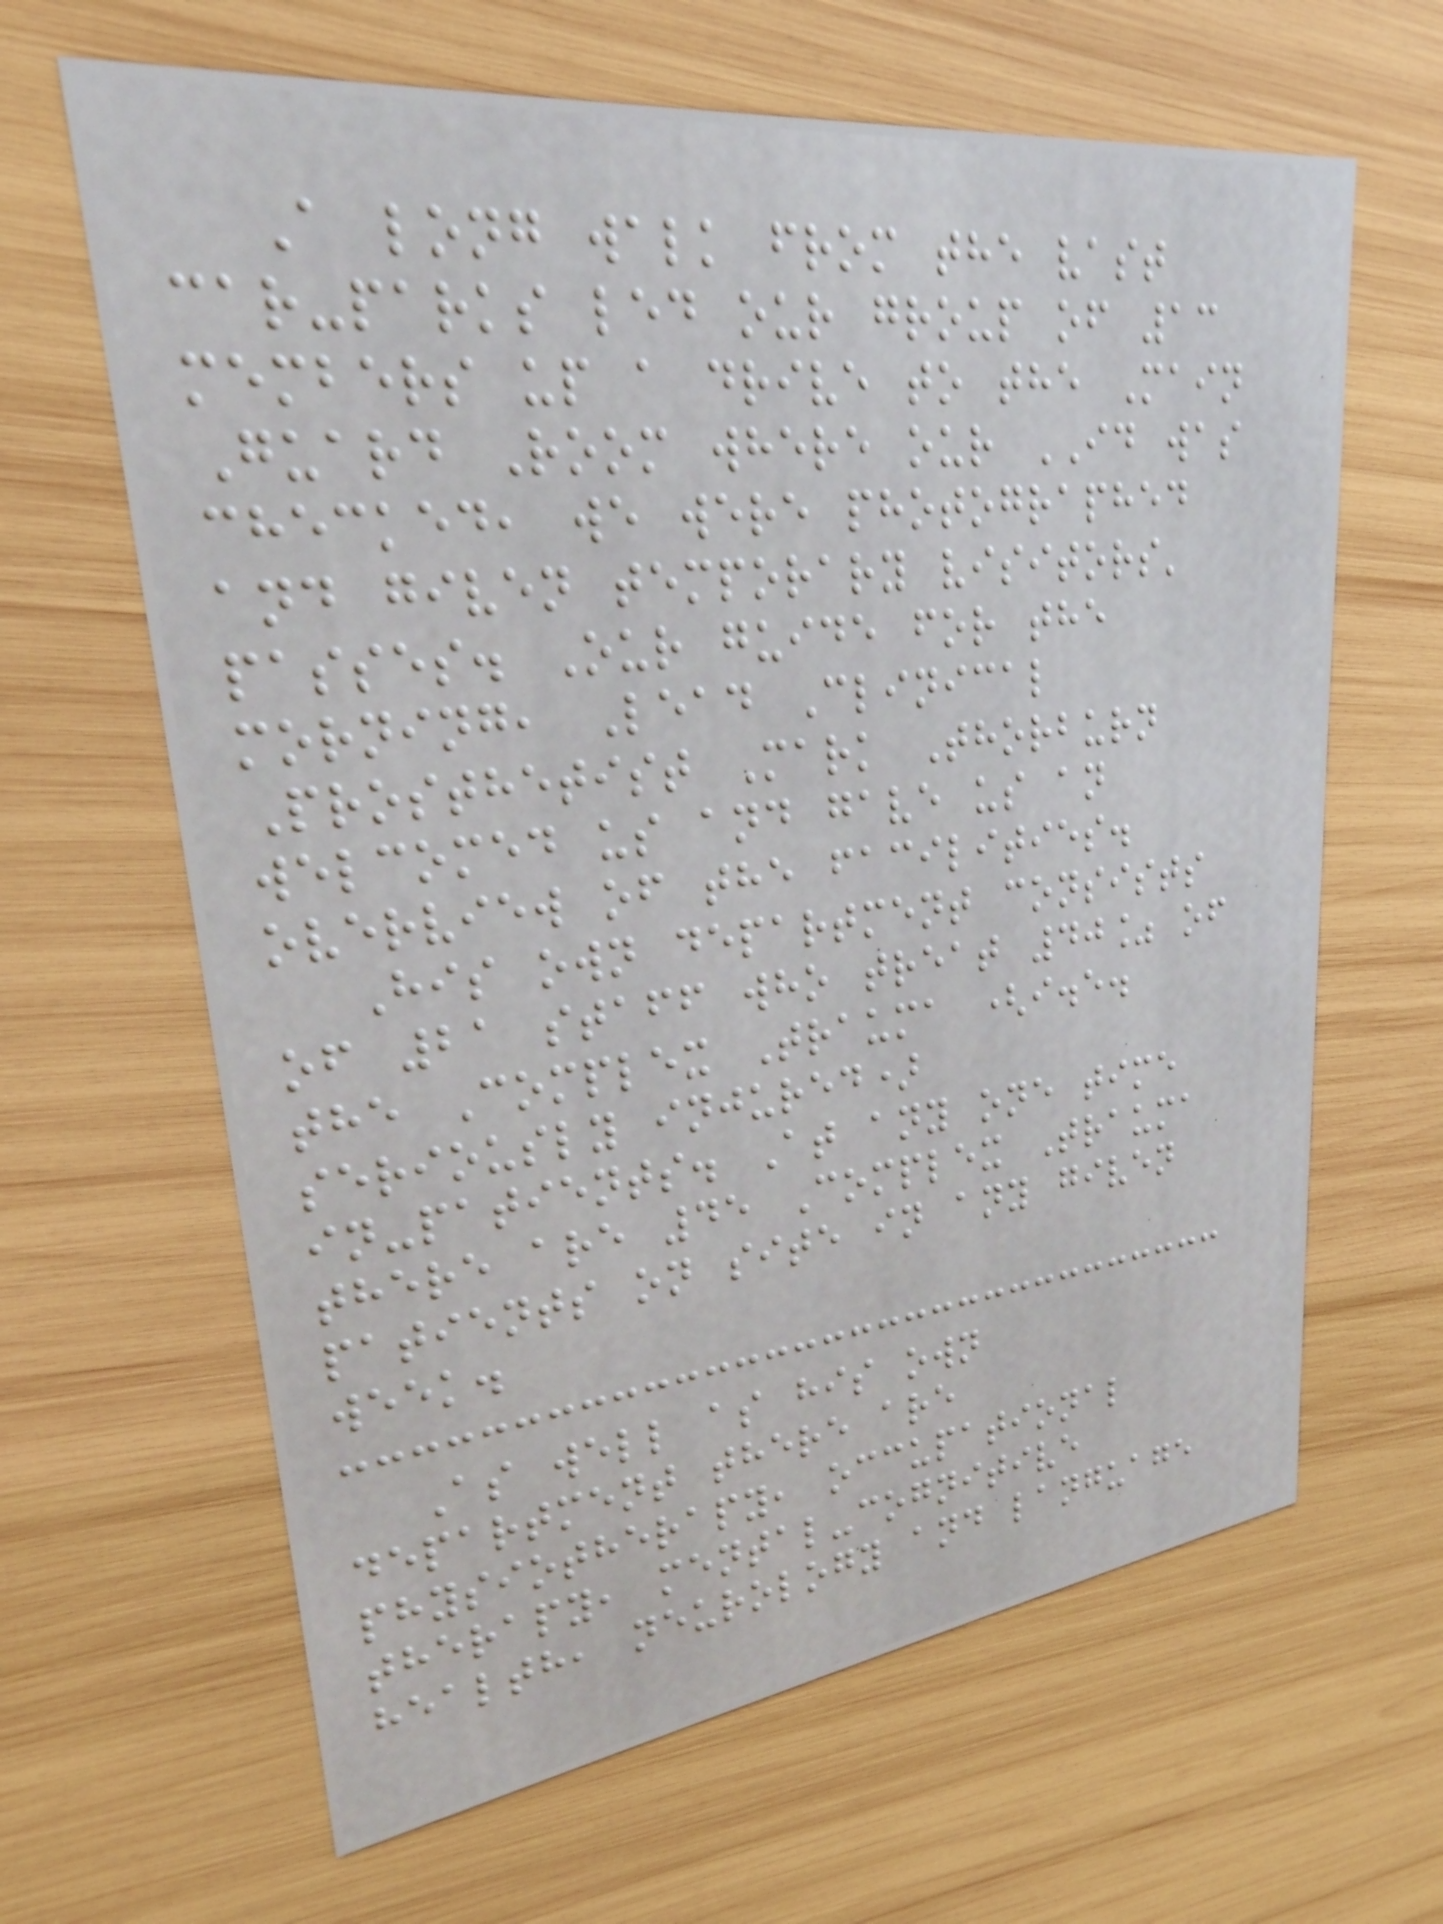A long walk from the vast
car-parks led our group of 13
members up a drive to the Main
Guard Room where our ID was
checked, we were photographed
and given temporary visitors'
passes. Our guide for the
morning, Lead Clinical
Prosthetist Mark Thorburn
welcomed us and gave us an
overview of the facilities.
His own department consists
of 21 staff who treat 40% of
the Complex Trauma (i.e.
seriously injured)
in-patients. At any one time
there are 45 Complex Trauma
patients on site in any given
week.
As well as his own
department there are
physiotherapy, occupational
therapy, mental-cognitive
health, neurology and language
